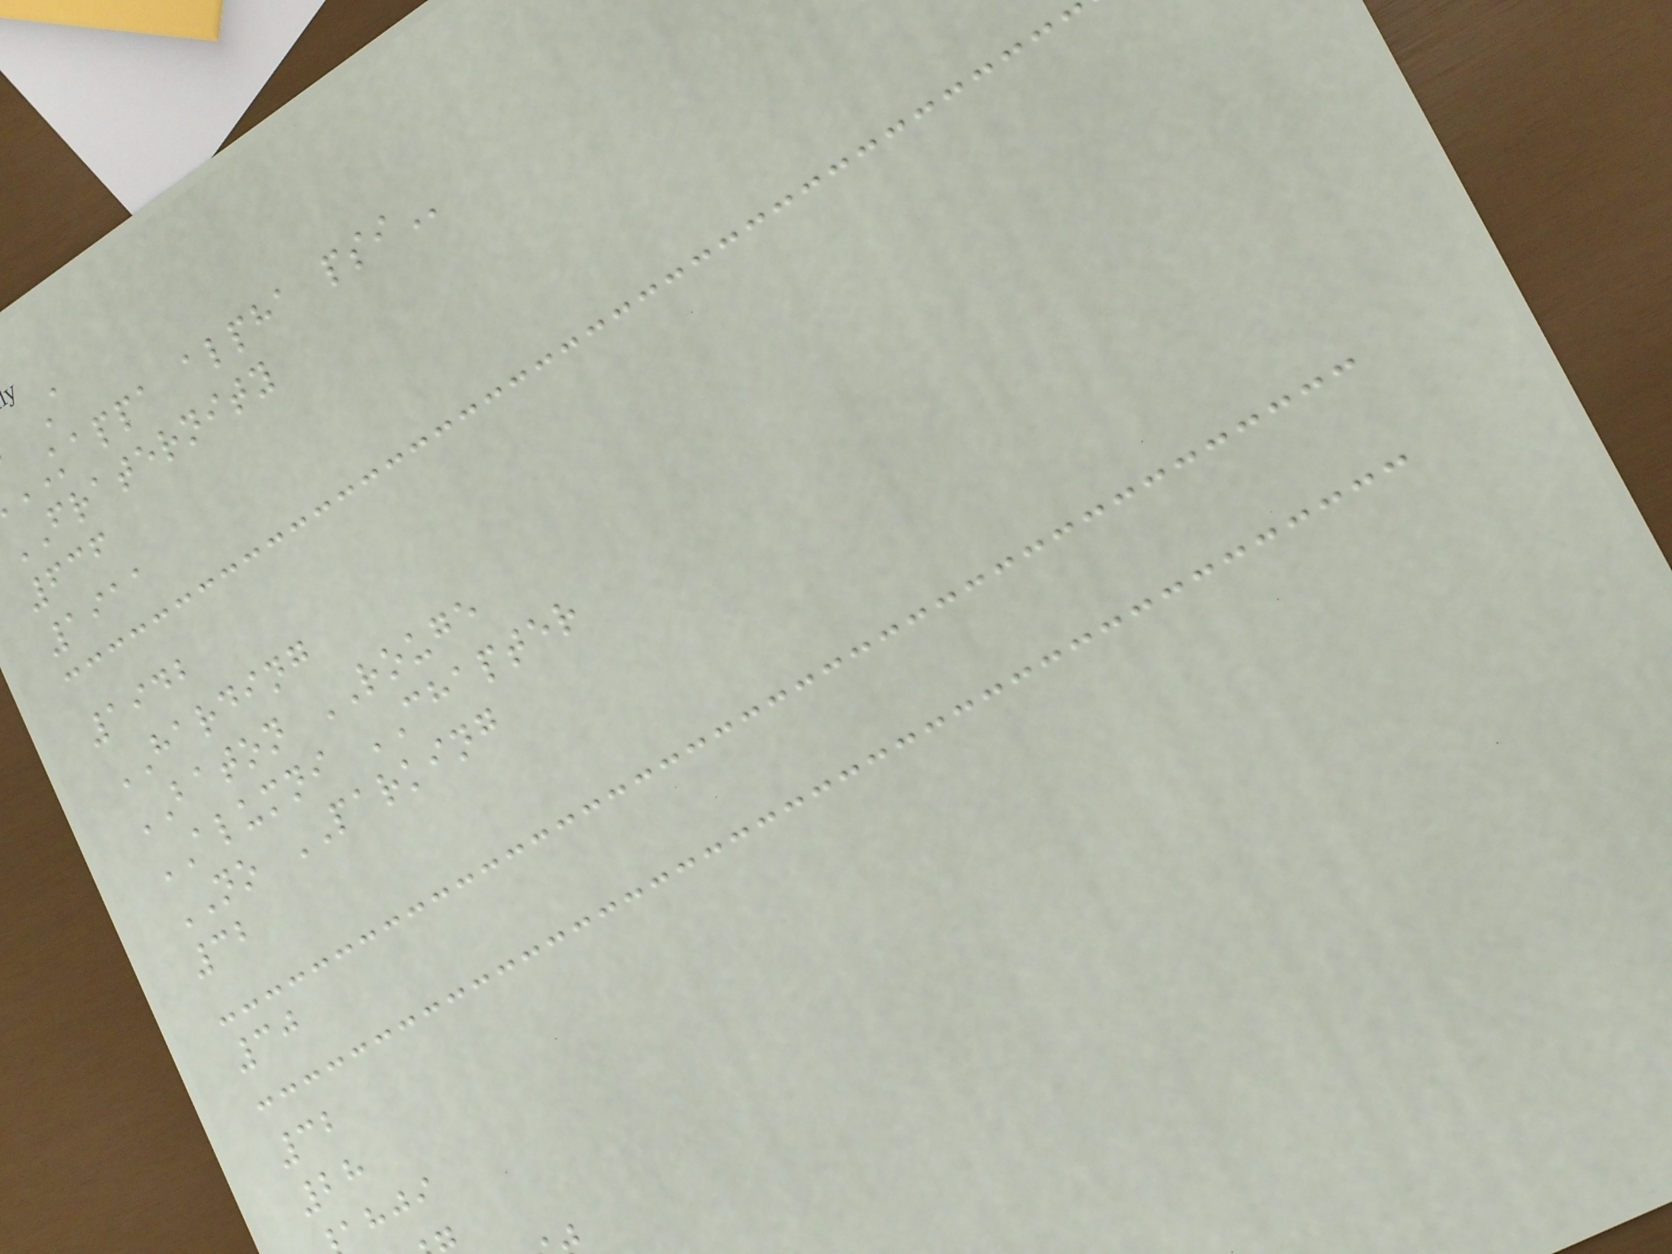KAPPA alpha
FRATERNITY
636
1911
1942
HARDING
BATON ROUGE
ALUMNI CHAPTER
NO PARKING
32
30
32
28
ahji
